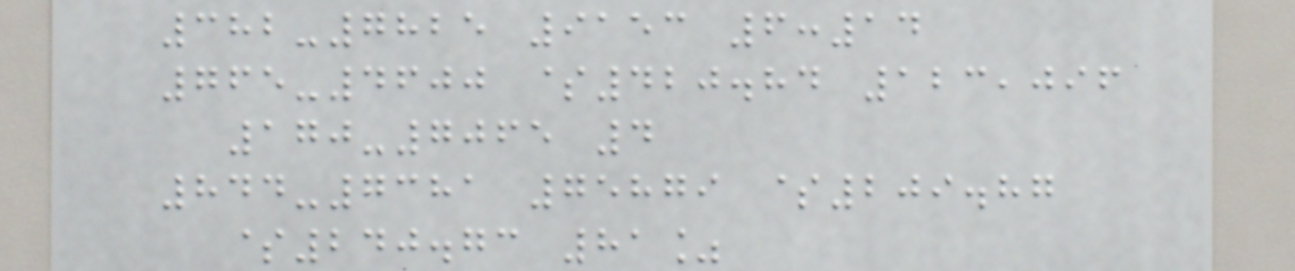382-7825 9153 6:14
765-4600 $420.84 123,096
170-7065 4
844-7381 75879 $209.87
$240.73 81%
